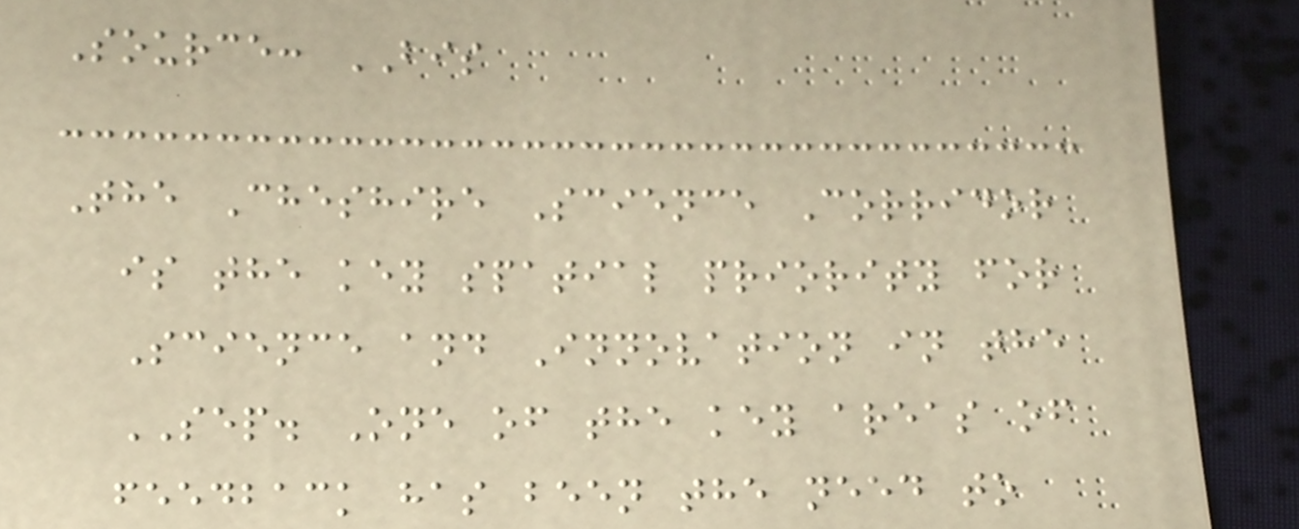Source: BIS
The Cheshire Science Corridor
is the key spatial priority for
Science and Innovation in the
SEP. One of the key areas of
feedback has been the need to
